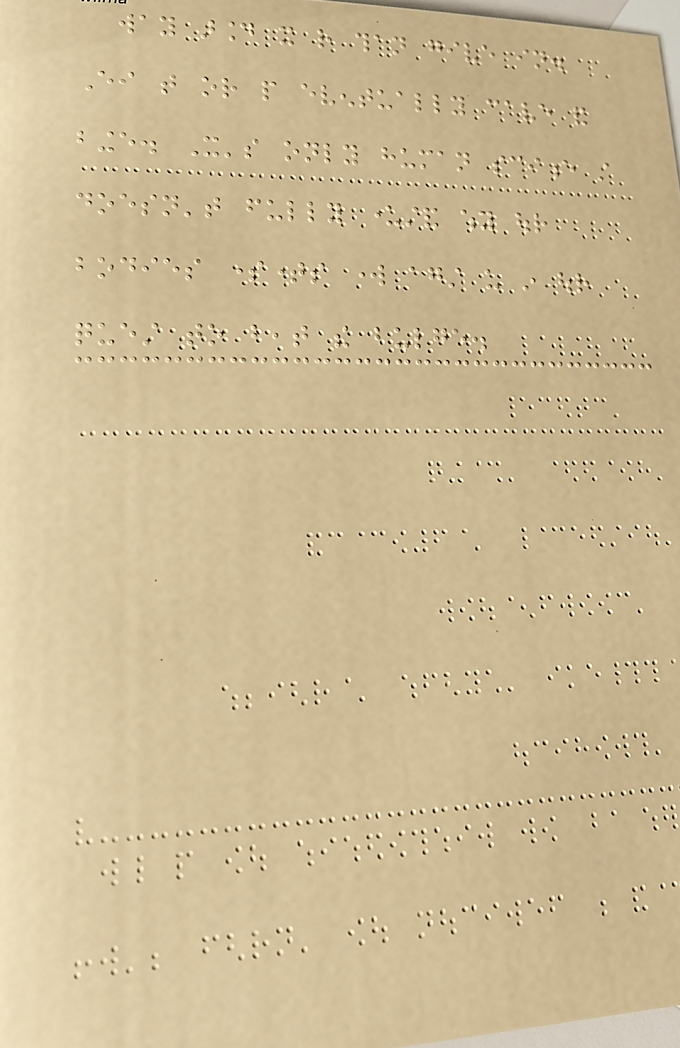way around it rather than give in.
Either that or people eventually cave and
binge. It's only human science still
doesn't fully understand why our
bodies sometimes work against us in our
quest to beat the bulge.
